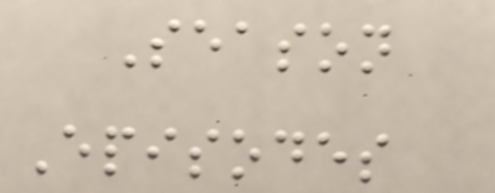Season
Episodes
